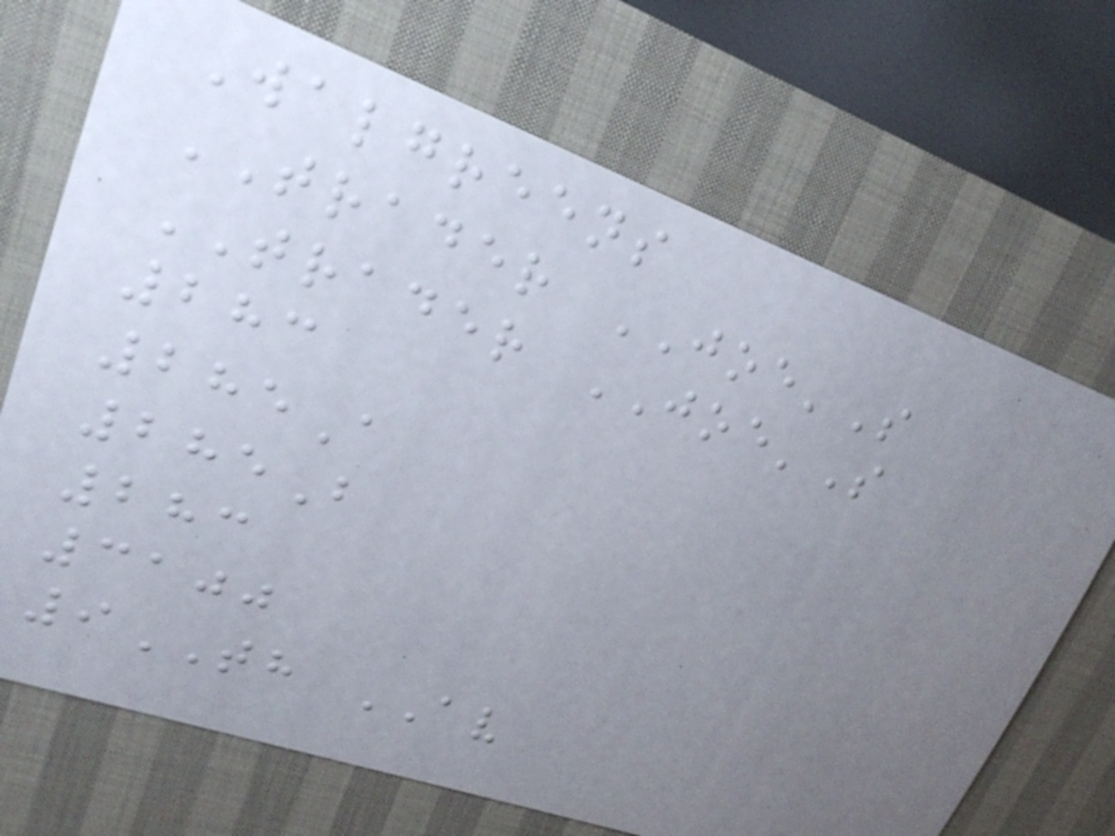Walgreens
TRADER JOE'S
TRADER JOE'S
283
285A
285B
283
3100
9TH AV
